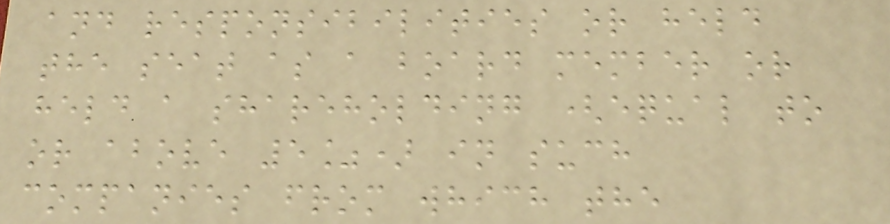and responsibilities or held
the seat as a board member or
held a shareholding (equal to
or above 5%) in such
companies from which the
